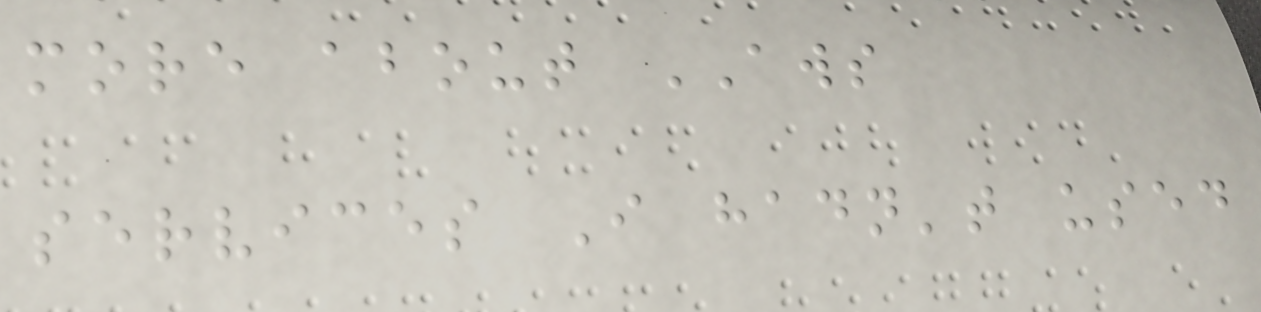more about AWS
services I hadn't used
